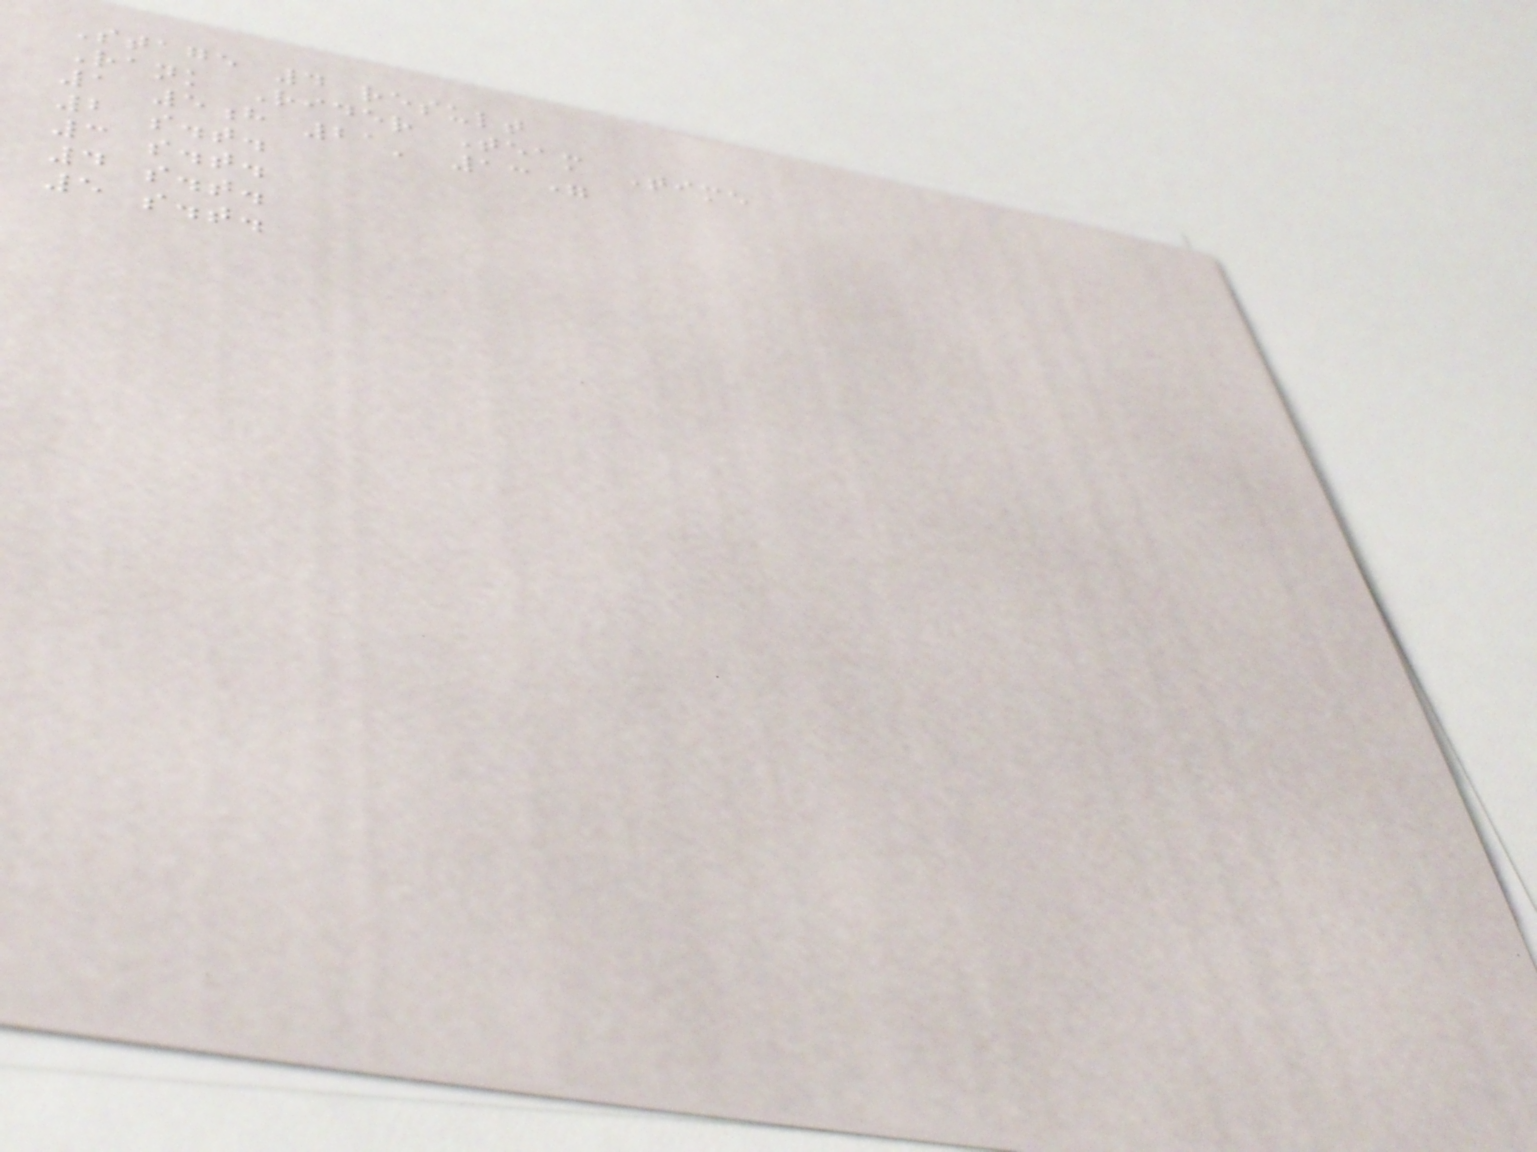Stage 4 result
Rank Rider Team Time
1 5h 21' 13"
2 s.t.
3 s.t.
4 s.t.
5 s.t.
